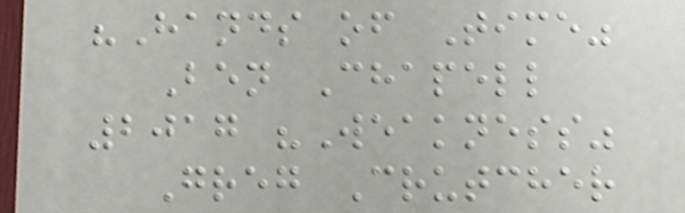"Hands of Time"
Ben Chapell
2017 "Weakness"
Greg Crutcher
